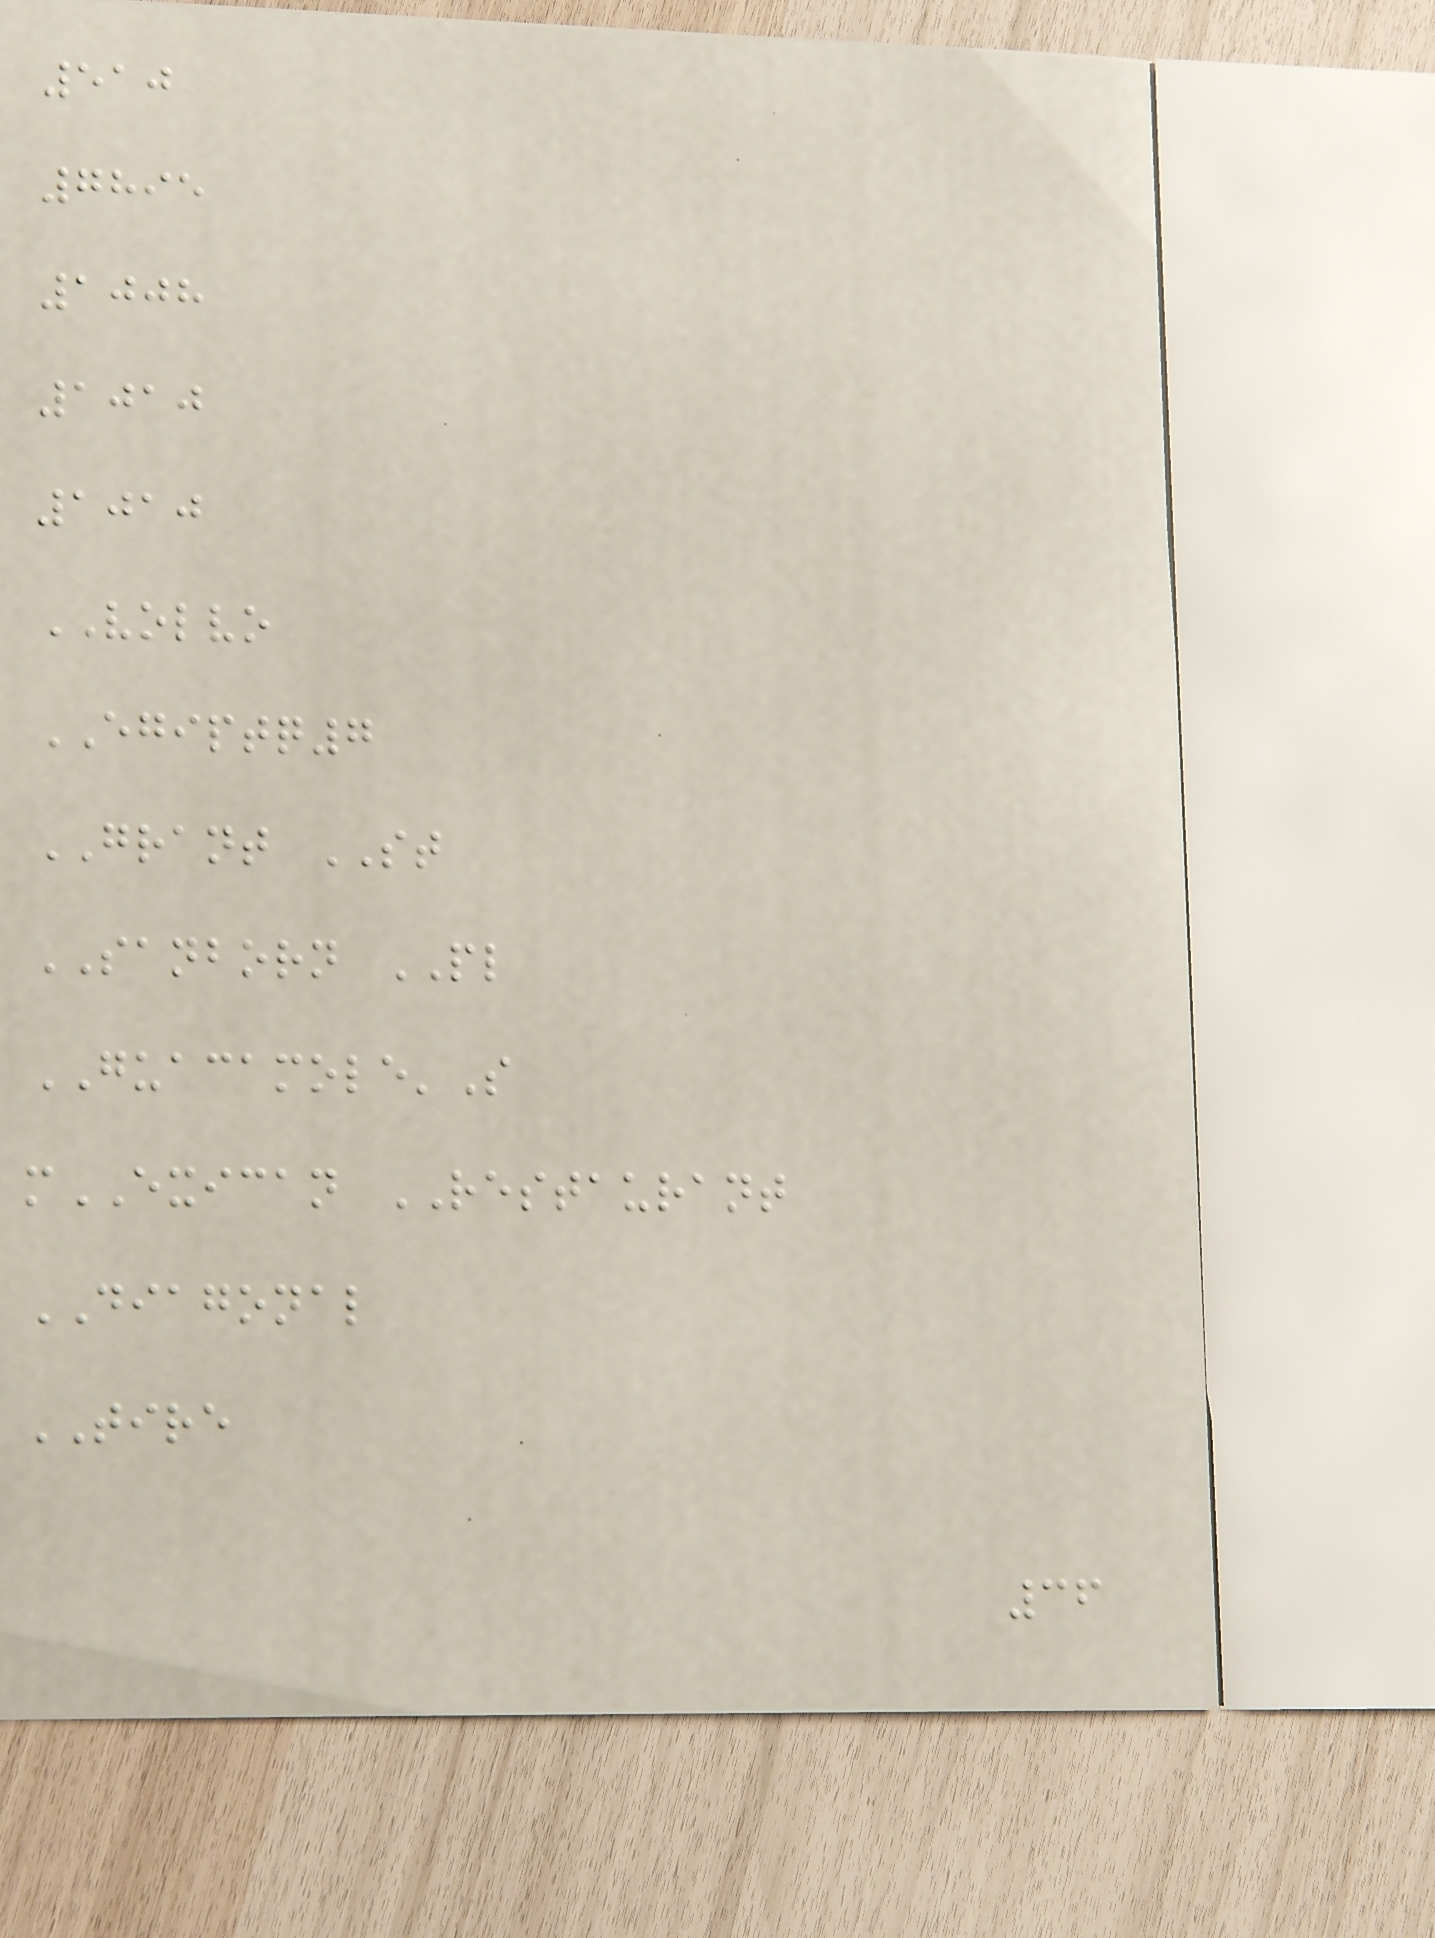510
7895
1008
1010
1010
VOLVO
EGIPTQ7
GRANT ST
SANBORN PL
GUACAMOLE'S
mEXICAN RESTAURANT
DIAGONAL
TIRE
36
